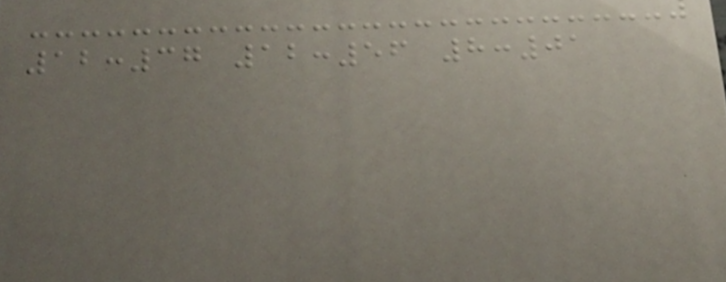12:37 12:56 8:01
